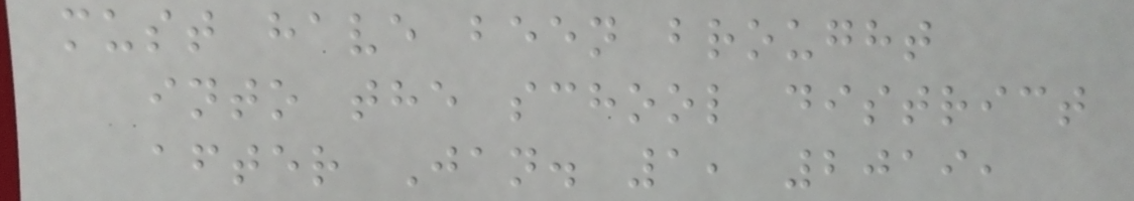must have been brought
into the school district
after Jan. 1, 2019,
